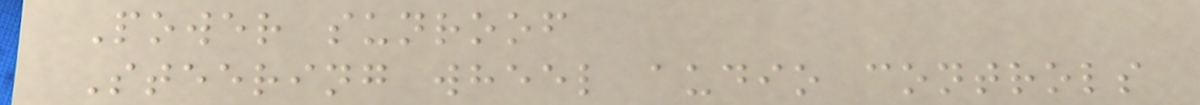Power sunroof
Steering wheel audio controls
